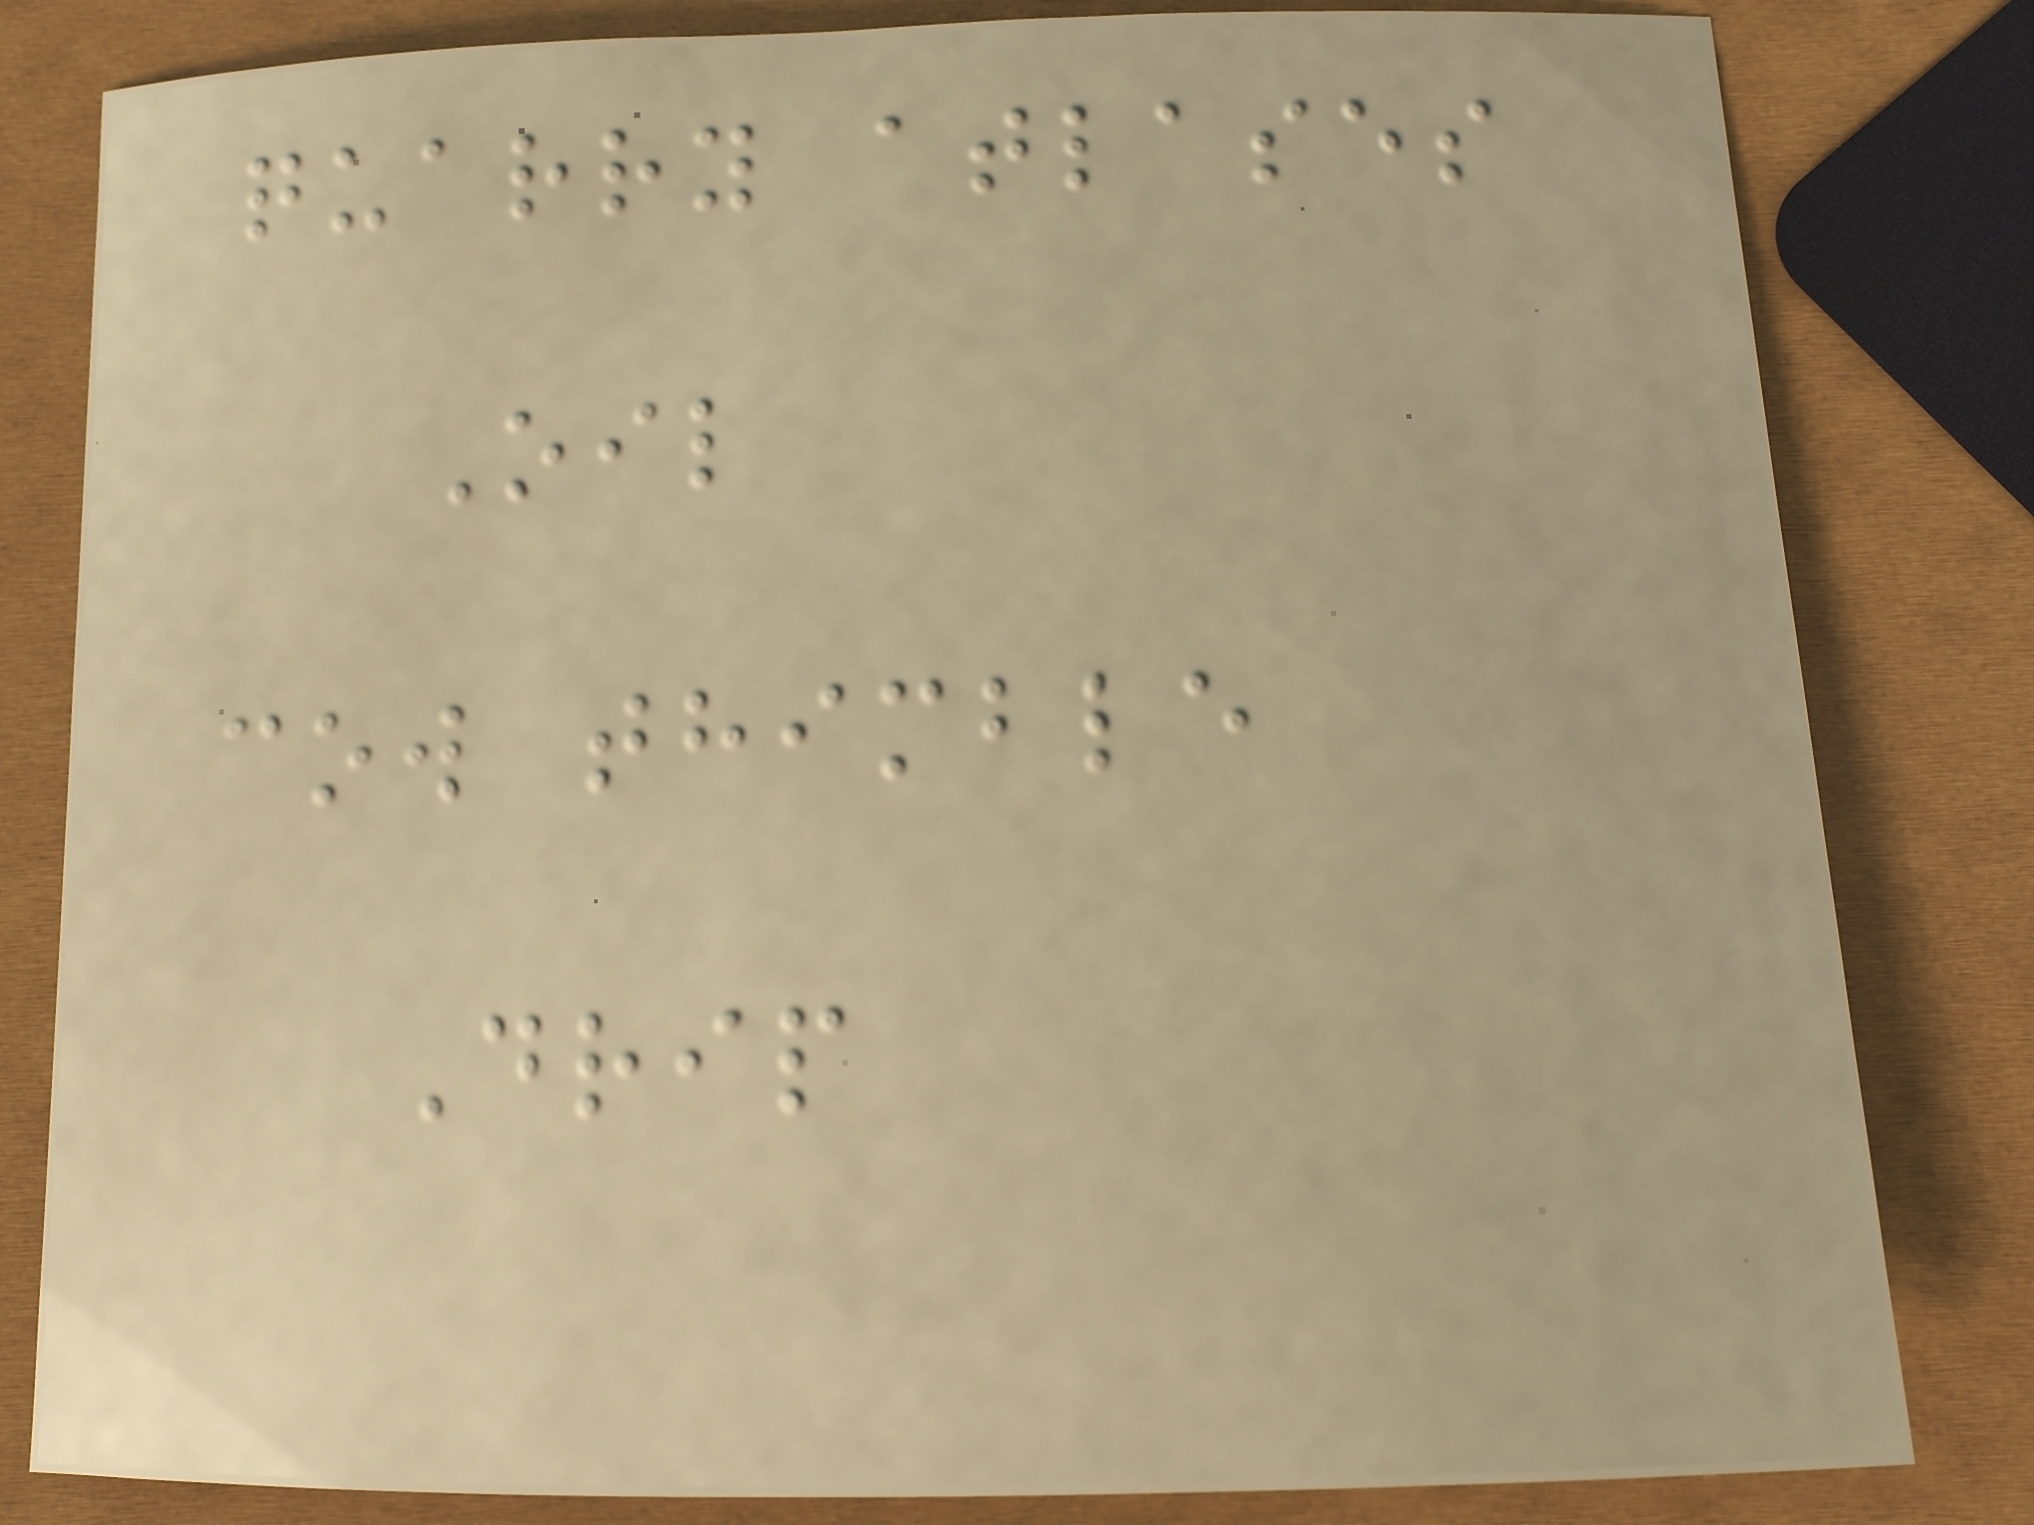quarry atlases
Oil
cow thimble
Drip
